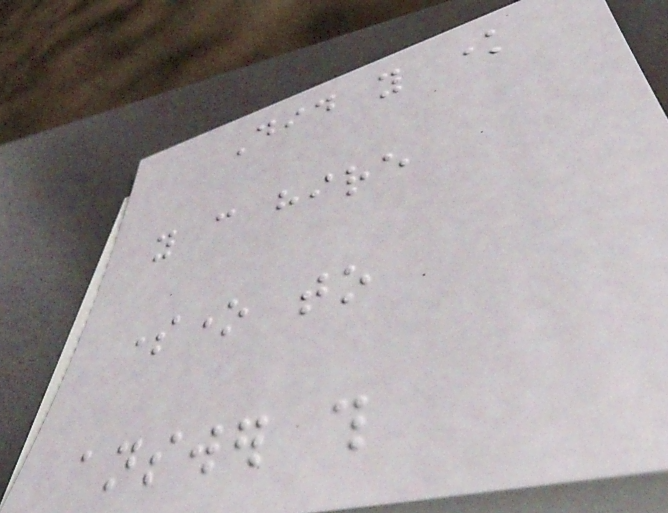Did you know
you can hire
someone to
answer this
